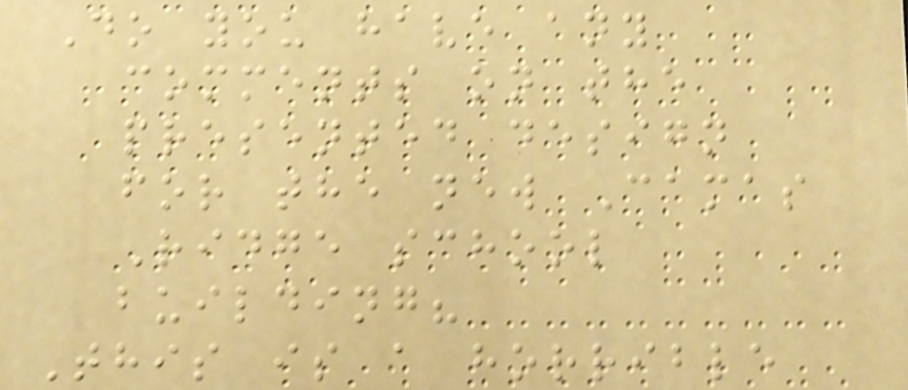Do you have any
comments on the
presented design
for the new Camas
Ridge school
building?
This is a horrible
